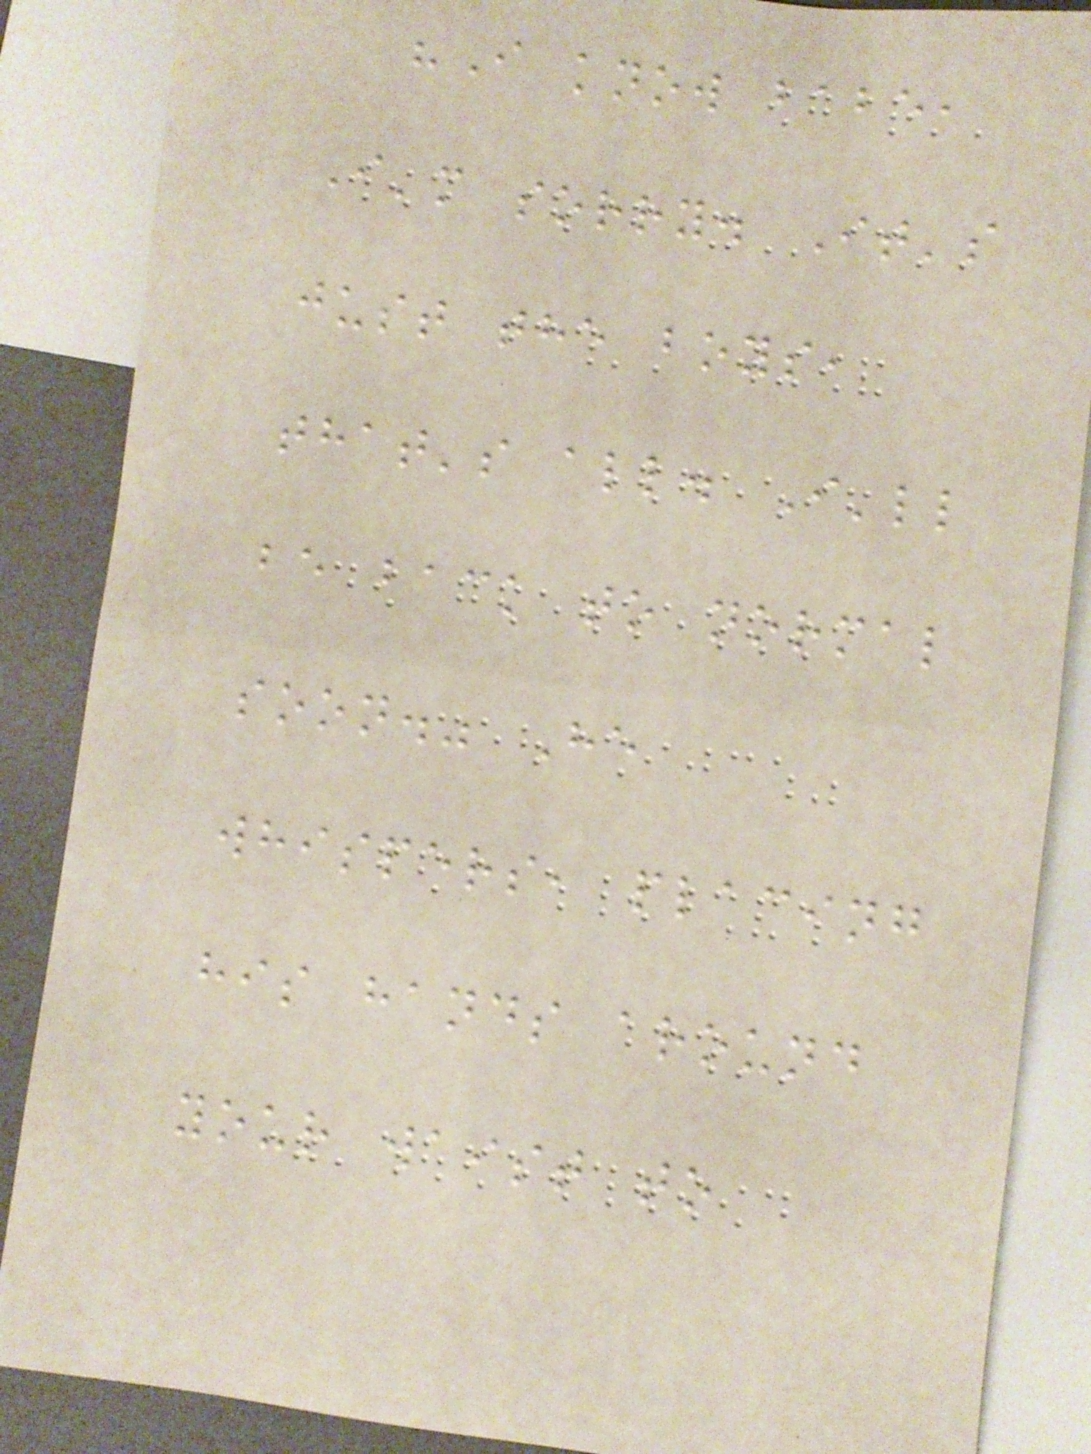"I know babe,
I'm sorry. It's
just the boys,
that's all. I'll
be back to normal
soon." He
whispers, placing
his hands around
your waist to
